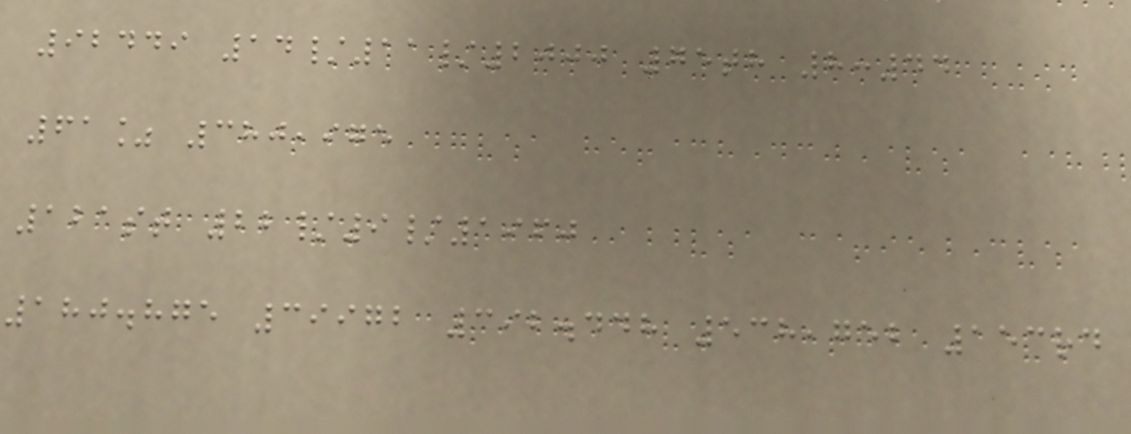92449 14/11/2000 75th 8:44
61% 380,975
121st 22/9/1960
180.875 39972 392.448 538,752 153rd
